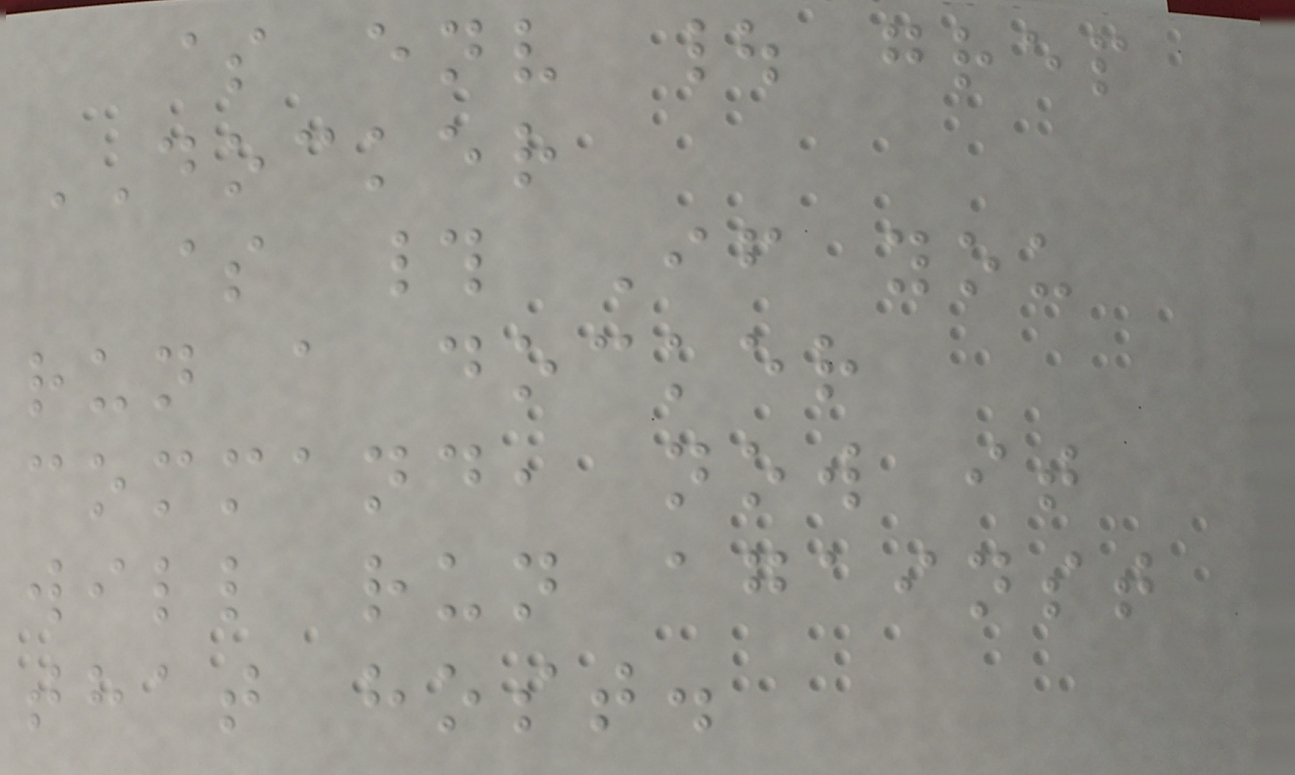$ env | grep
DOCKER
$ # If you
run a docker
command, now it
will run against
that host.
